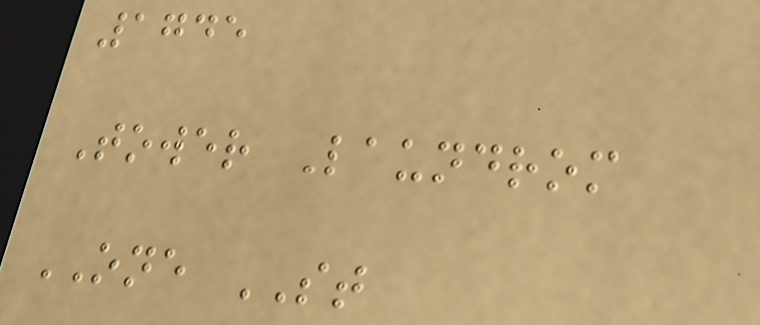1745
Tower Laundrom
ONE ST
